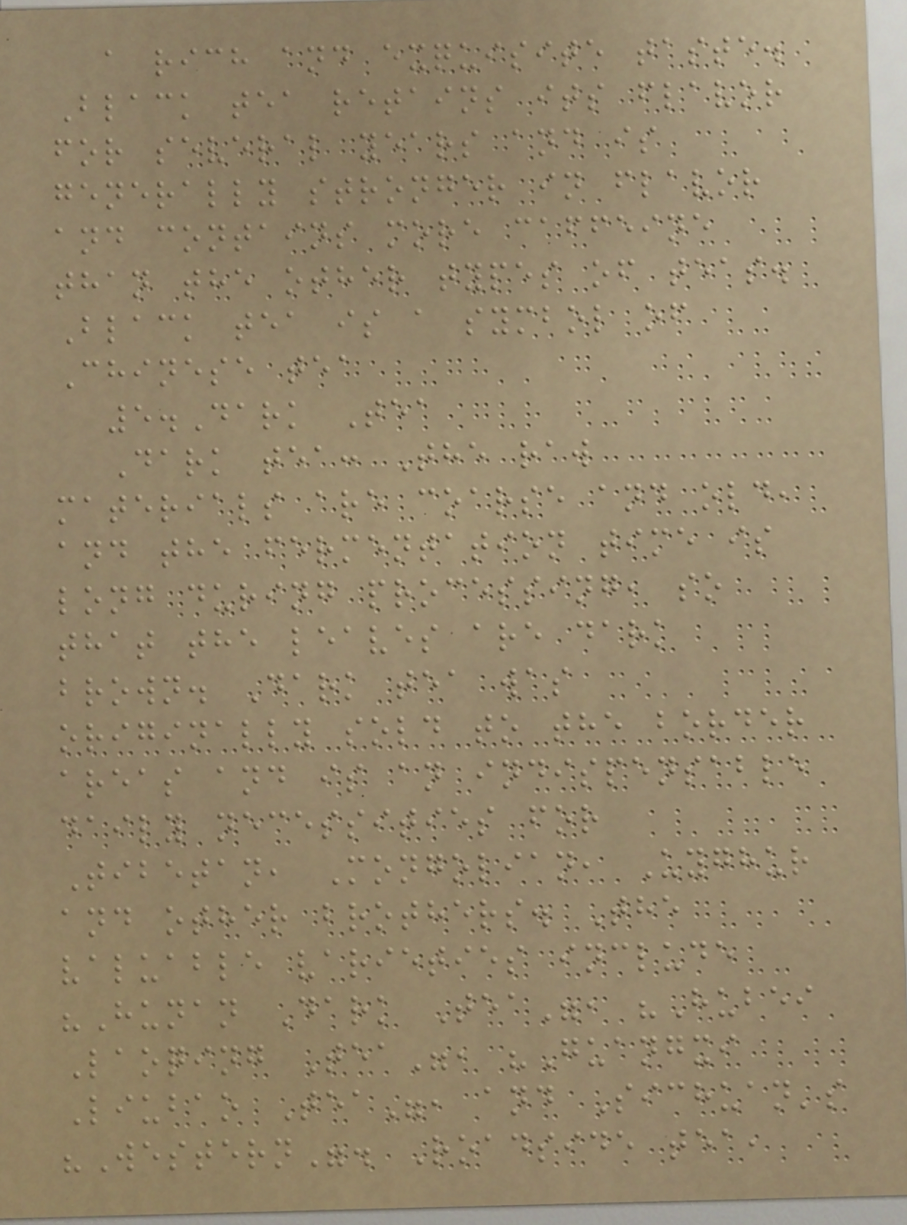a rich and exquisite taste.
Black tea retains its flavor
for several years and is
generally stronger in flavor
and contains more caffeine
than the other types of teas.
Black tea is a symbol of
Chinese tea
5.Dark Tea
Dark tea: The raw
materials are coarse and old,
and the fermentation time is
long during processing, so
that the leaves are dark
brown. Dark tea was
originally sold to the border
areas and is an indispensable
daily necessities for
Tibetan, Mongolian, Uyghur
and other brothers. The
valuable varieties include
"Hunan Dark Tea", "Hubei
Laoqing Tea", "Guangxi
Liubao Tea", and Sichuan's
"Western". Roadside tea,
